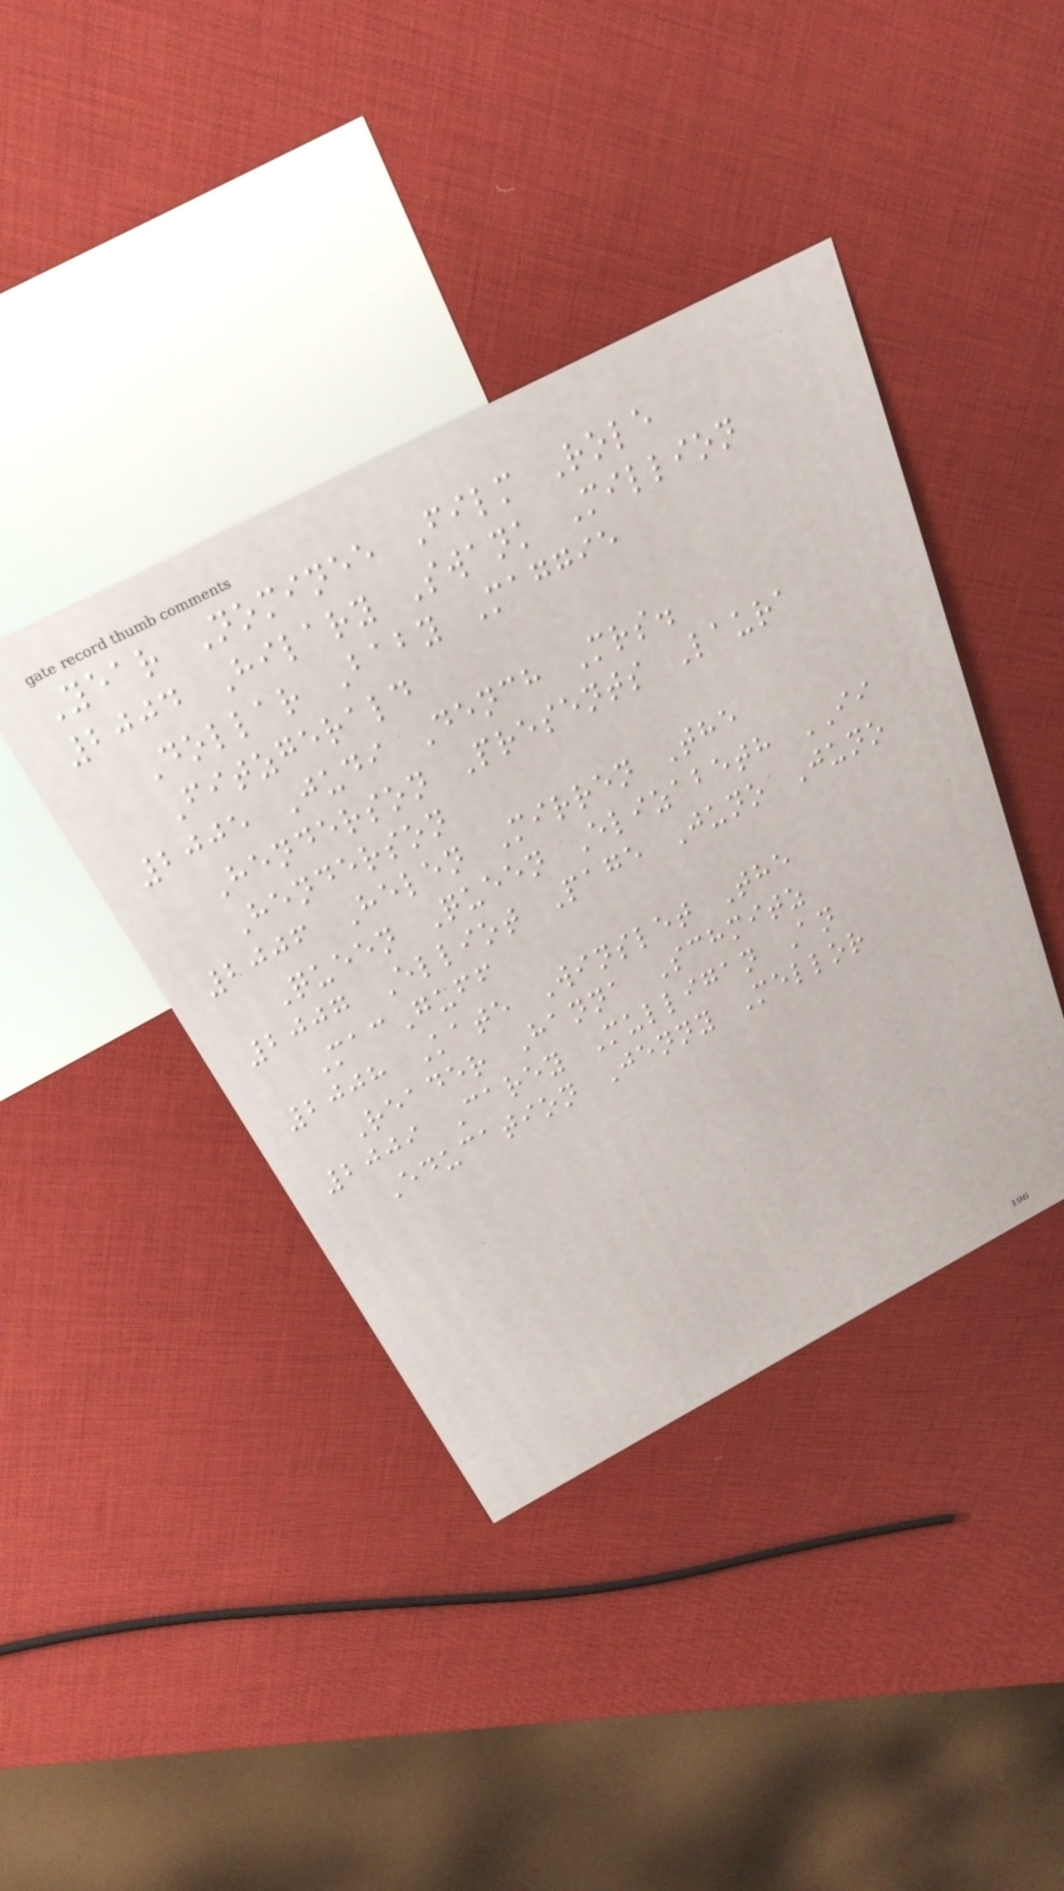Year Nominee Film Role
2004 Hilary Swank Million
Dollar Baby Maggie
Fitzgerald
2005 Judi Dench Mrs.
Henderson Presents Laura
Henderson
2006 Helen Mirren The
Queen Queen Elizabeth II
2007 Elliot Page Juno Juno
MacGuff
2008 Kate Winslet The
Reader Hanna Schmitz
2009 Carey Mulligan An
Education Jenny Mellor
